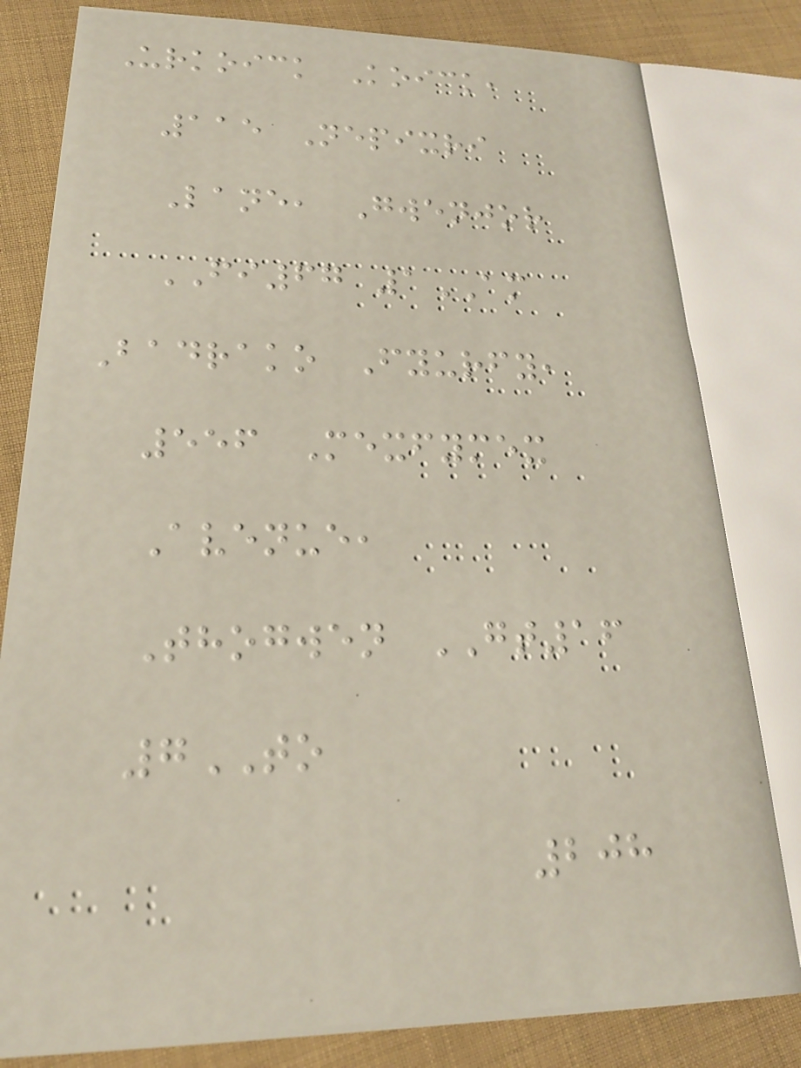Urkoick Koick,
115 Nepixri
Lane, Gwenjor
FI67 1AM
Badrako Fyurfy,
556 Mexfymex
Avenue,
Thogwen GT16
7TO
208
